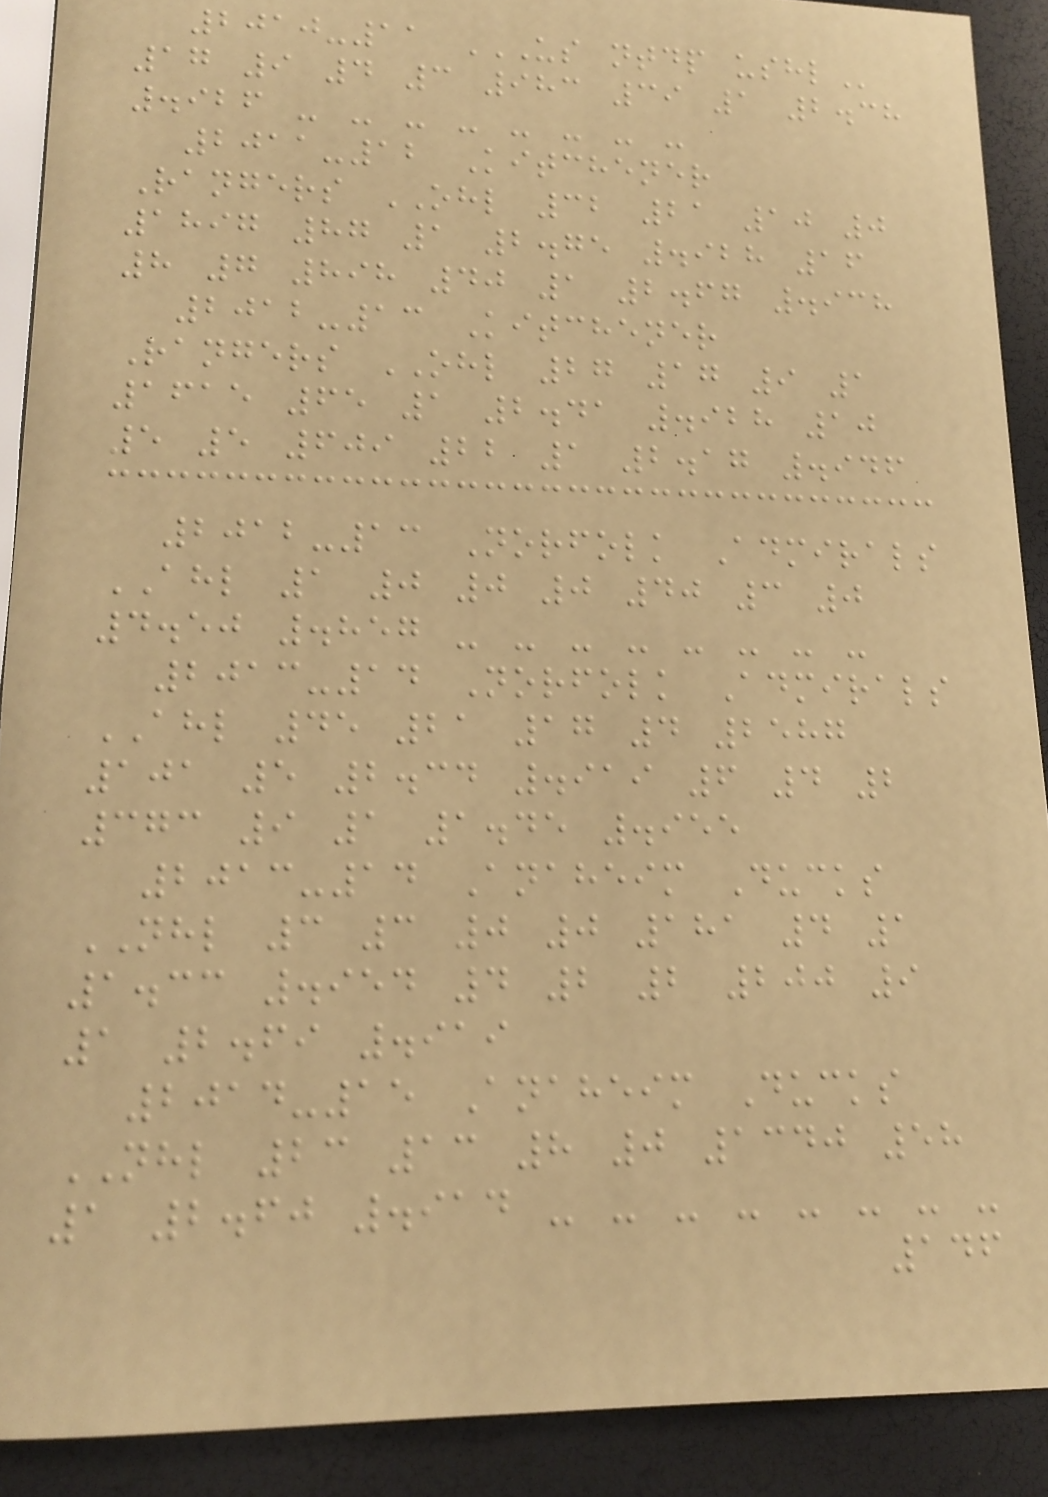2010-11 US NTDP USHL
17 9 4 3 983 39 1 2.38
.926 - - - - - - - -
2011-12 Kitchener
Rangers OHL 32 21 10 0
1897 87 1 2.75 .928 16
8 7 898 40 1 2.67 .938
2012-13 Kitchener
Rangers OHL 27 17 9 1
1615 65 1 2.41 .928 10
5 5 609 22 1 2.17 .946
2012-13 Norfolk Admirals
AHL 1 0 0 0 40 3 0
4.50 .857 - - - - - - - -
2013-14 Norfolk Admirals
AHL 45 21 17 4 2587
101 5 2.34 .919 6 4 2
373 9 1 1.45 .955
2013-14 Anaheim Ducks
NHL 3 3 0 0 181 4 1
1.33 .954 4 2 2 200 9
1 2.69 .919
2014-15 Anaheim Ducks
NHL 23 13 8 0 1340 58
1 2.60 .914 - - - - - - - -
146
